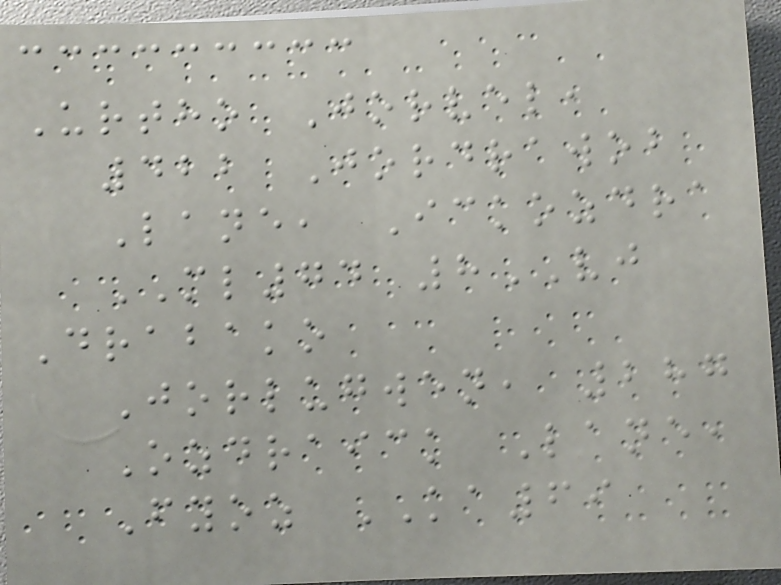Urtho Jorvel,
422 Jordrawob
Lane, Ickozdra
ML74 8VJ
Drabako
Jorlugwen, 287
Ozdraick Lane,
Fyoz KA69
